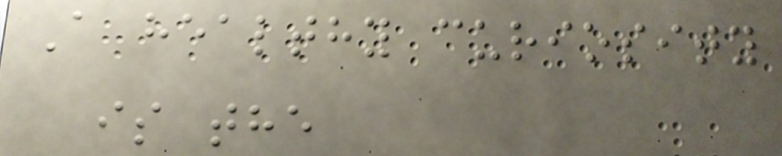A healthy curiosity
is the
